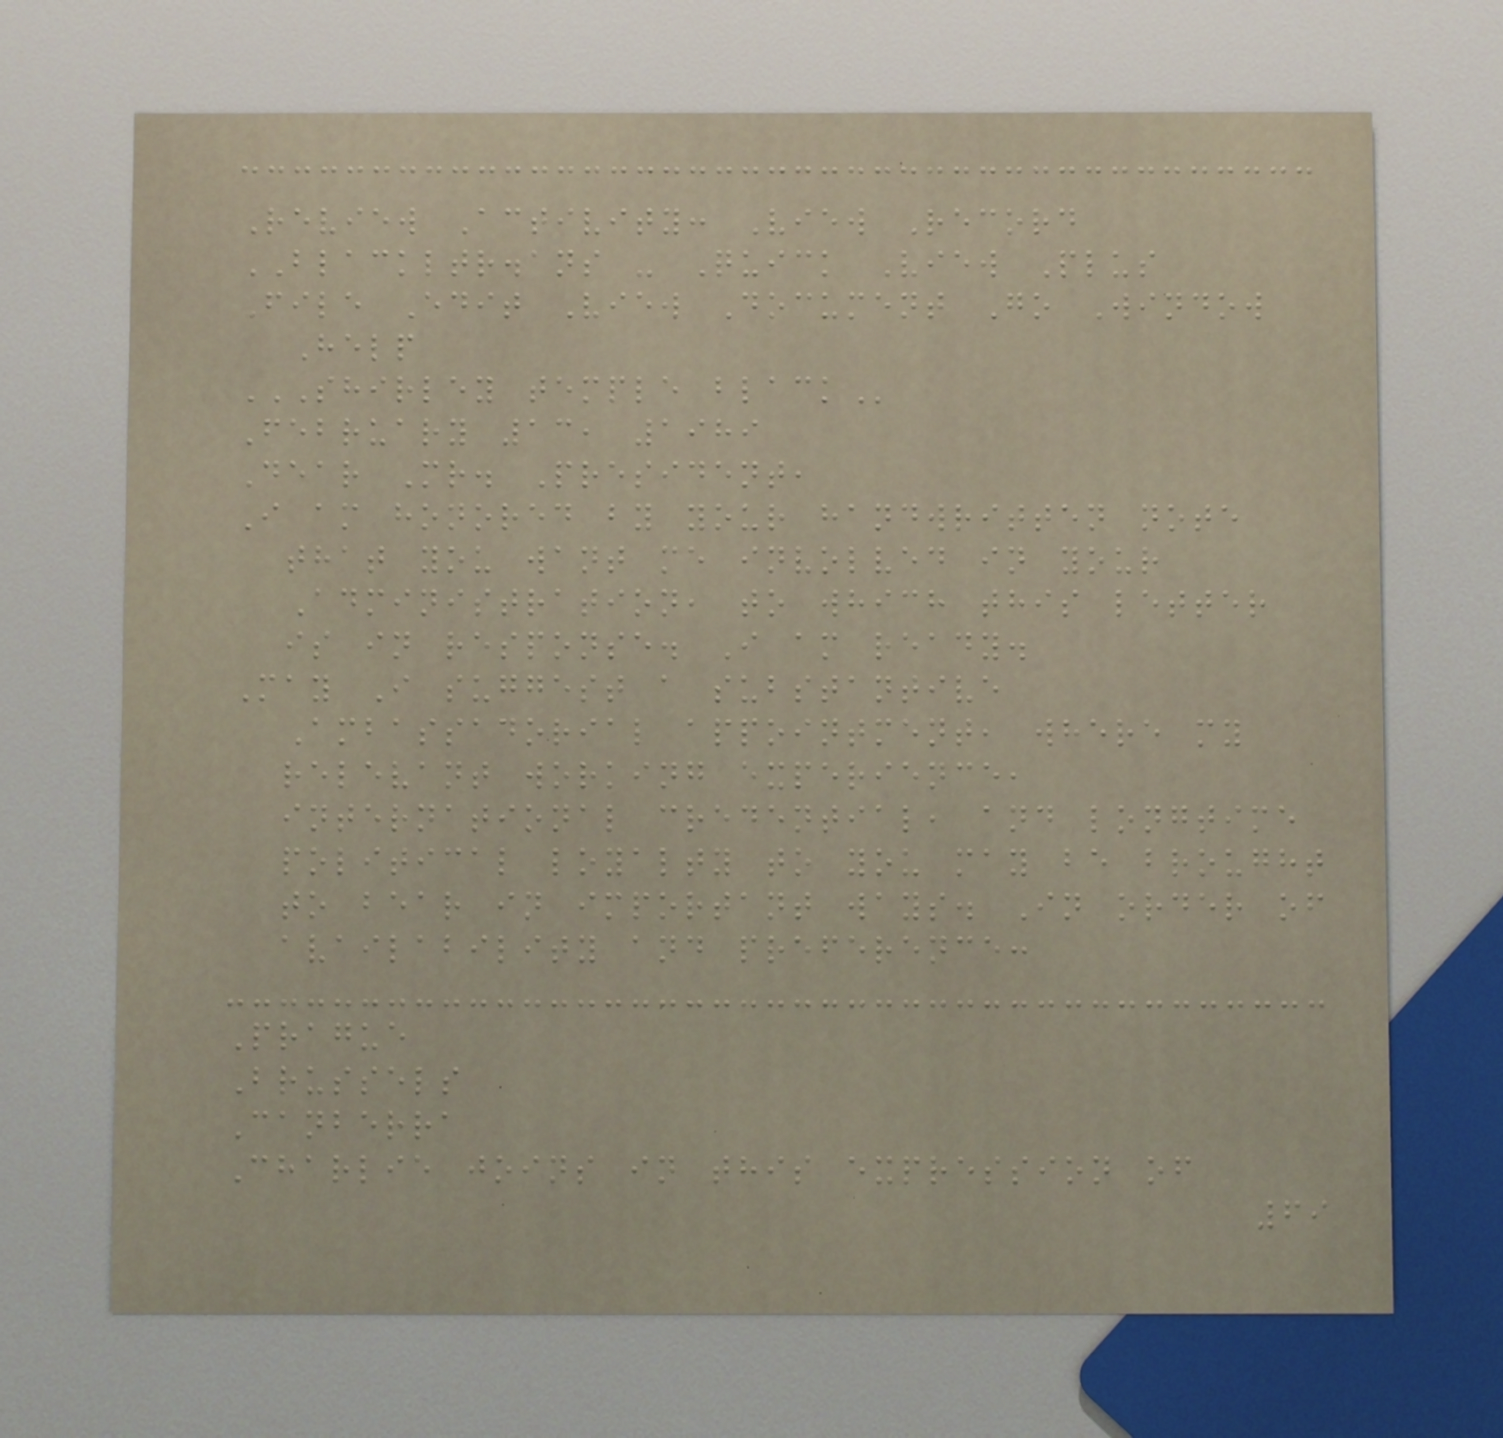Review Activity: View Record
BLACKLTR.ans - Quick View Plus
File Edit View Document Go Window
Help
SHIRLEY TEMPLE BLACK
February 13, 1989
Dear Mr. President,
I am honored by your handwritten note
that you want me involved in your
Administration, to which this letter
is in response. I am ready.
May I suggest a substantive
Ambassadorial appointment, where my
relevant working experience,
international credential, and longtime
political loyalty to you may be brought
to bear in important ways. In order of
availability and preference:
Prague
Brussels
Canberra
Charlie joins in this expression of
69
